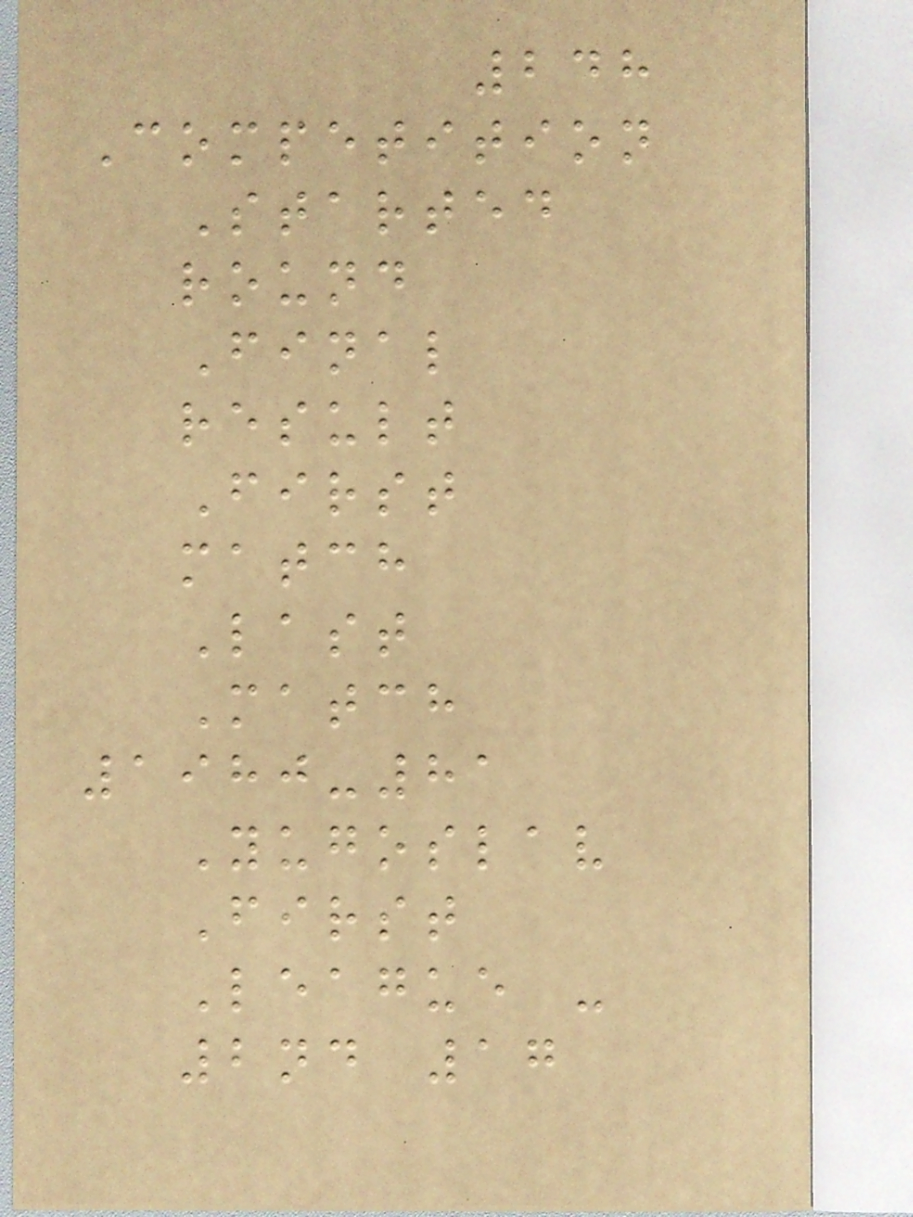248
Competition
Started
round
Final
result
First
match
Last
Match
1980-81
Yugoslav
First
League -
2nd 17
